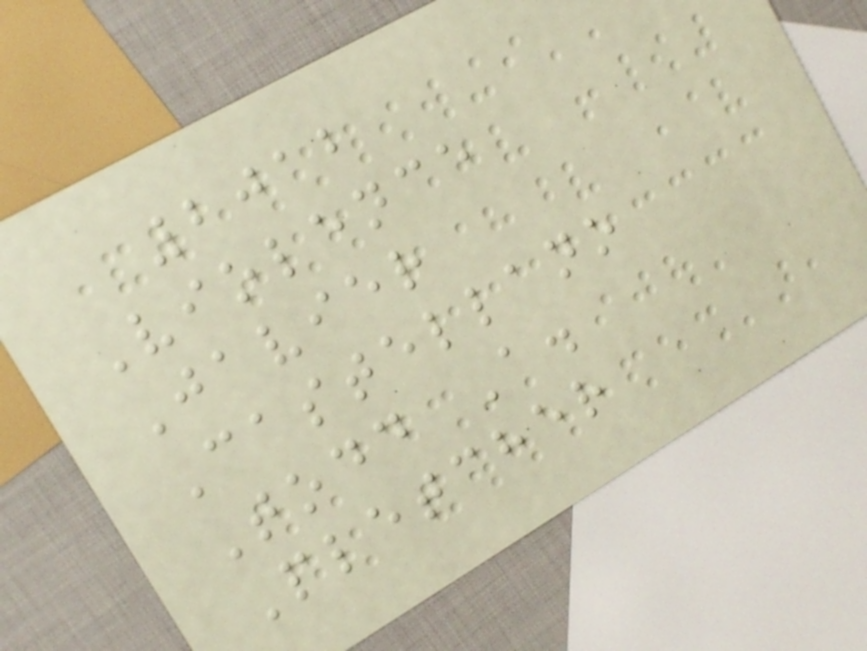2012
Violence
Javier
Castellano
Todd A.
Pletcher
